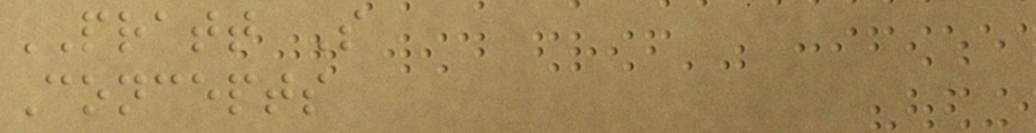PRATT S
Concepts
